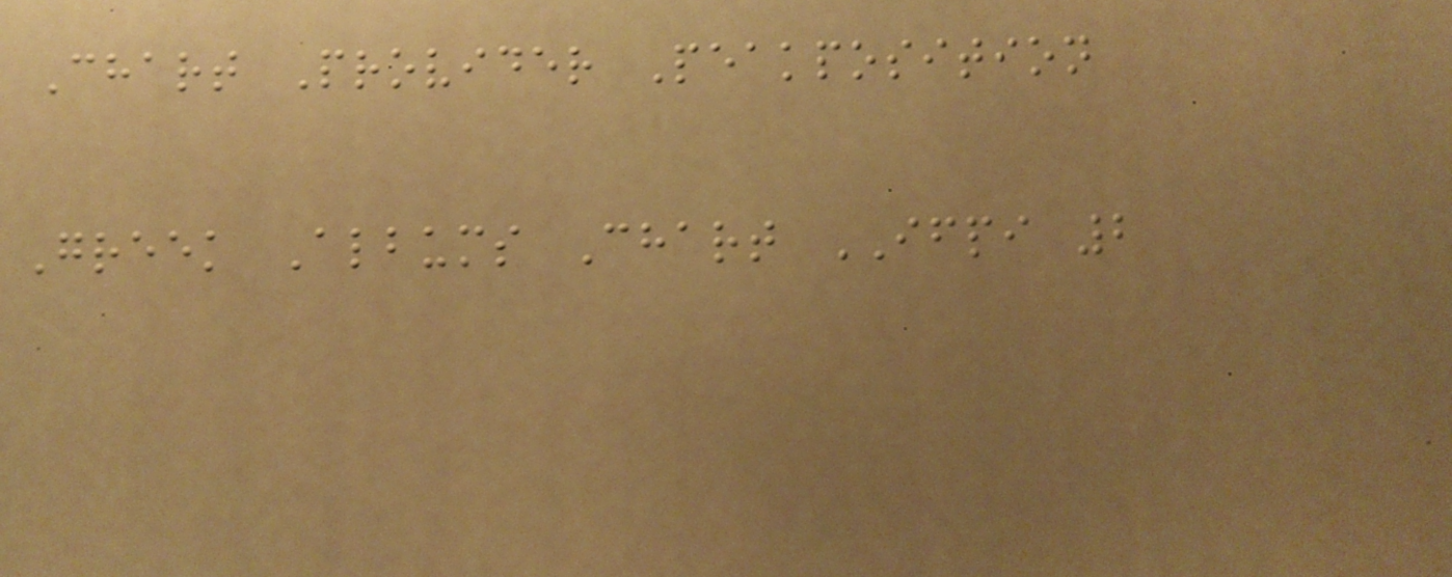Chart Provider Peakposition
Greek Albums Chart IFPI 2
